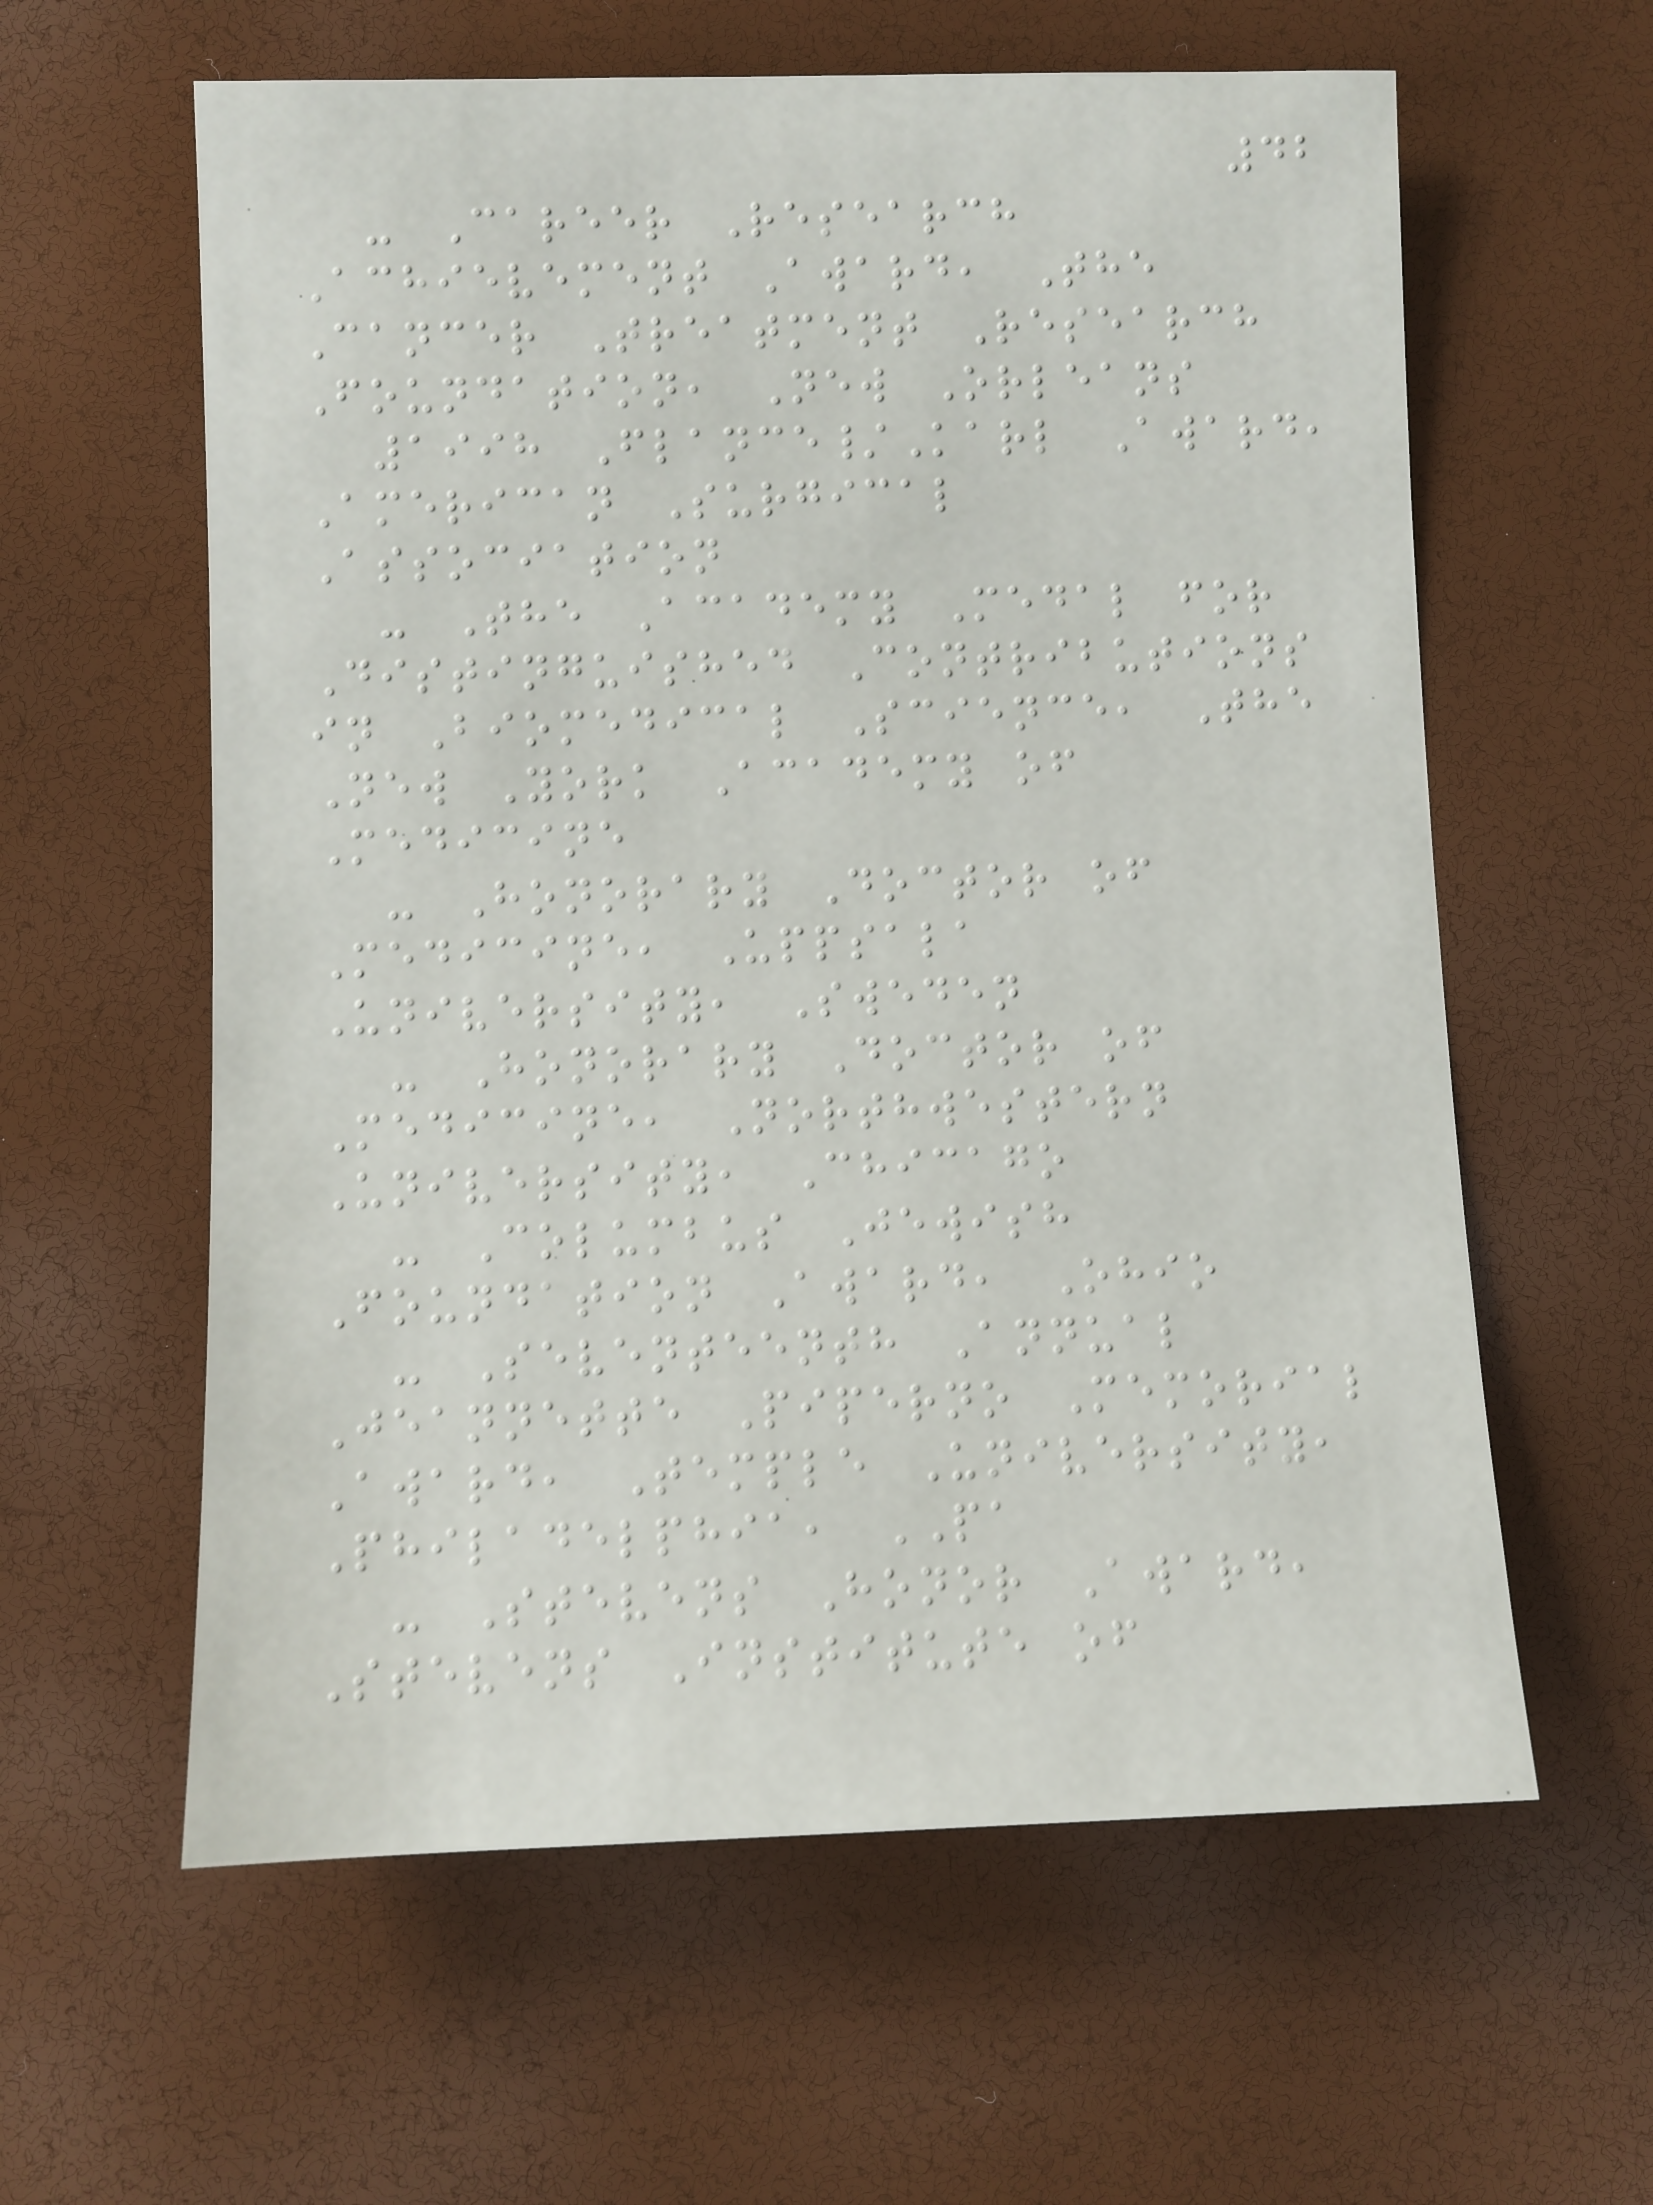42
- Career Research
Achievement Award, The
Cancer Treatment Research
Foundation, New Orleans
1998 Flance/Karl Award,
American Surgical
Association
- The Academy Medal for
Distinguished Contributions
in Biomedical Science, The
New York Academy of
Medicine
- Honorary Doctor of
Medicine, Uppsala
University, Sweden
- Honorary Doctor of
Medicine, Northwestern
University, Chicago
- Columbus Jewish
Foundation Award, Ohio
- Seventeenth Annual
Jeannette Piperno Memorial
Award, Temple University,
Philadelphia, PA
- Stevens Honor Award,
Stevens Institute of
